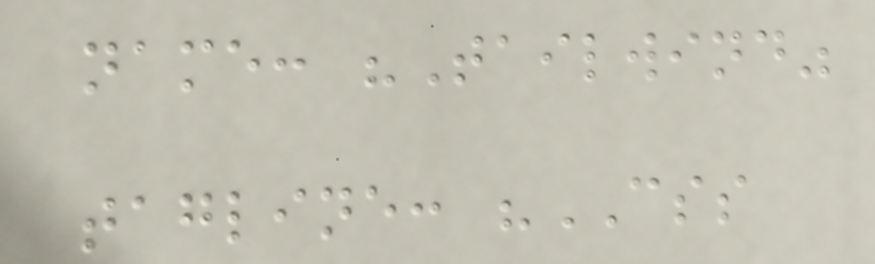name: "Tailwind"
tagline: "CSS
